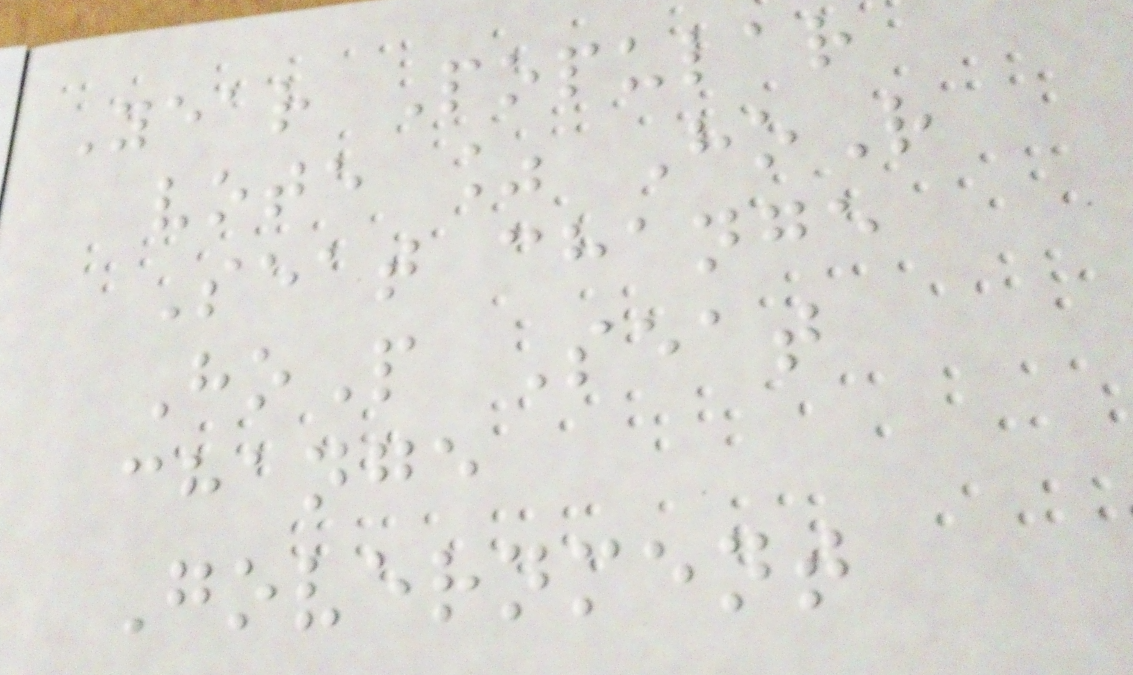Year Popular
vote % HoR
Seat change
HoP Seat
change
Government
